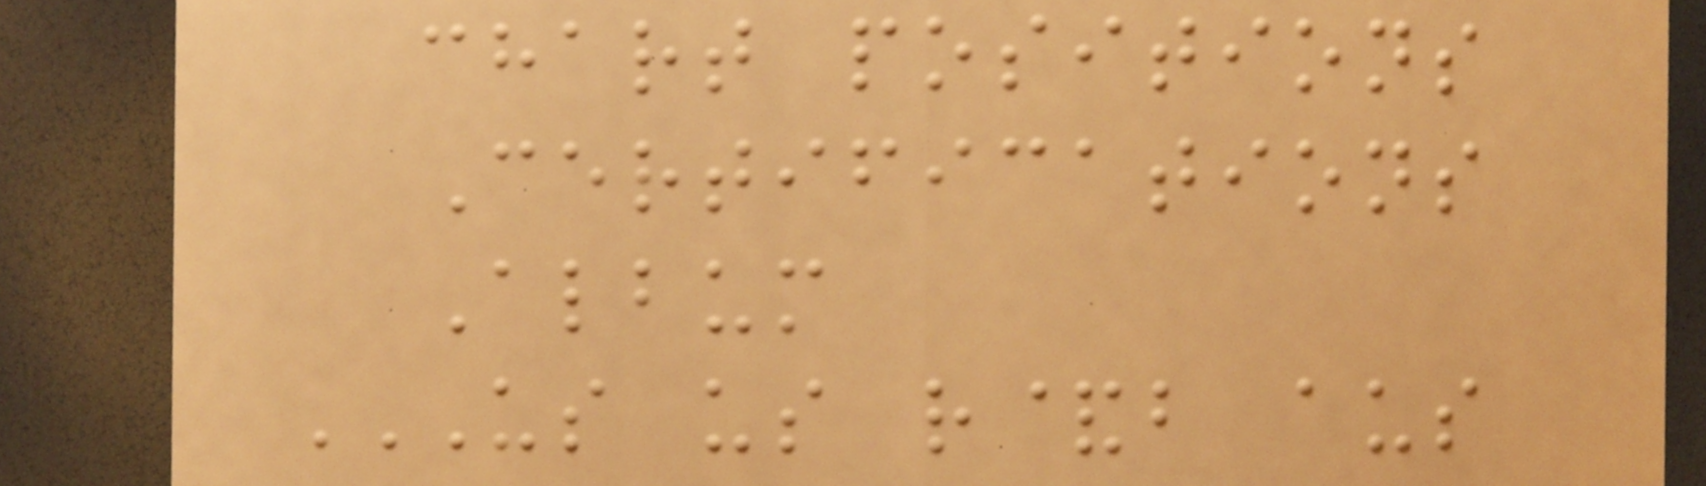chart positions
Certifications
Album
US US R&B AUS
